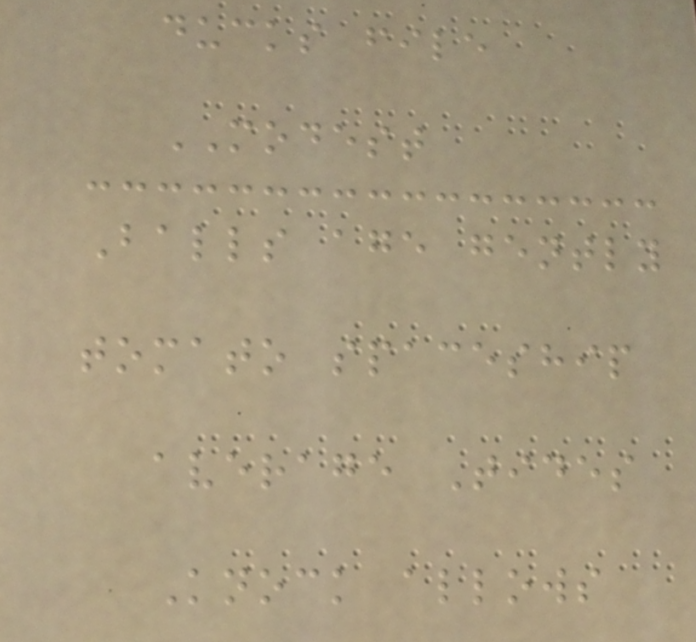ducks file
MODEST
Balls age gently
tomato spaceship
average Tides
Knock allows
